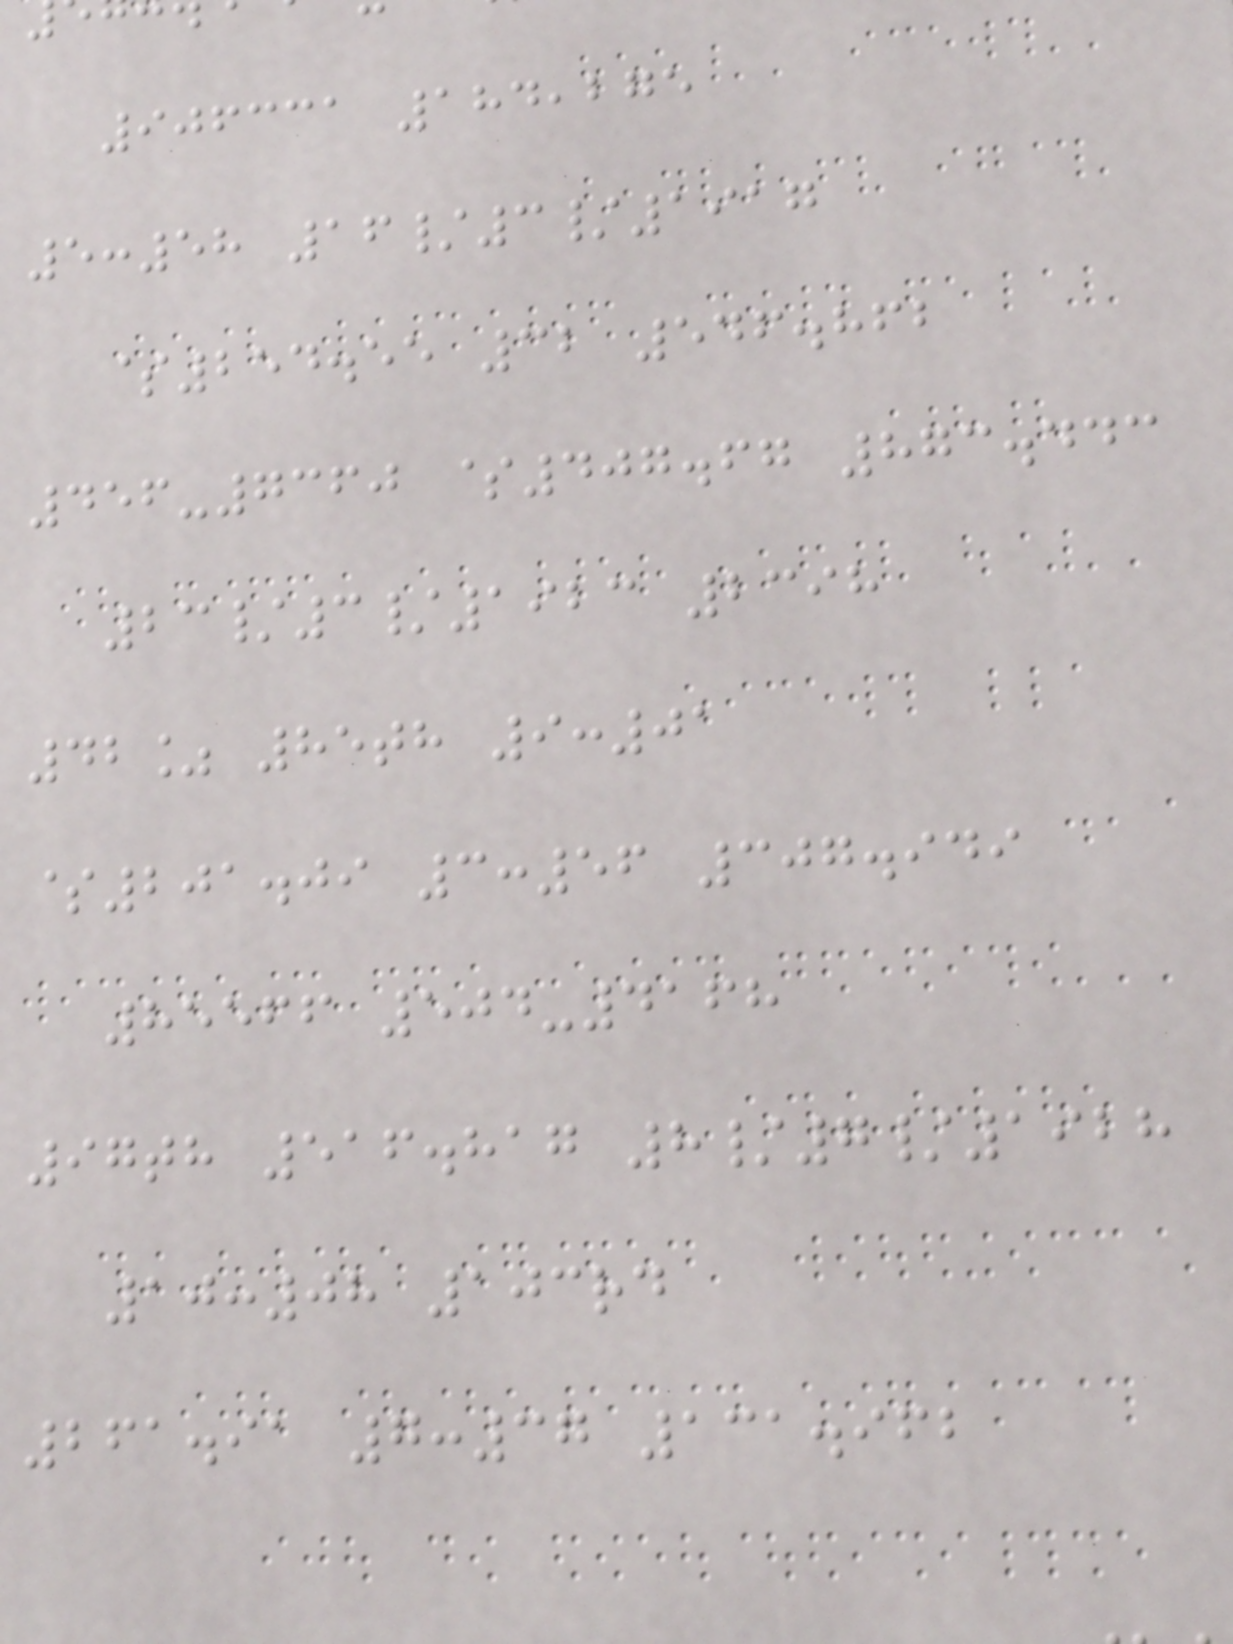906331 184,275
5:58 16/3/1917
$254.55 32 546.862
456-7360 $407.67 873.443
23/3/1923 2398
42% 85th 9:01
$201.09 3:56 307.949
85566 504-4168
97th 516.817 8/7/1928
10:08 103rd
261.91 7:37 131.962
